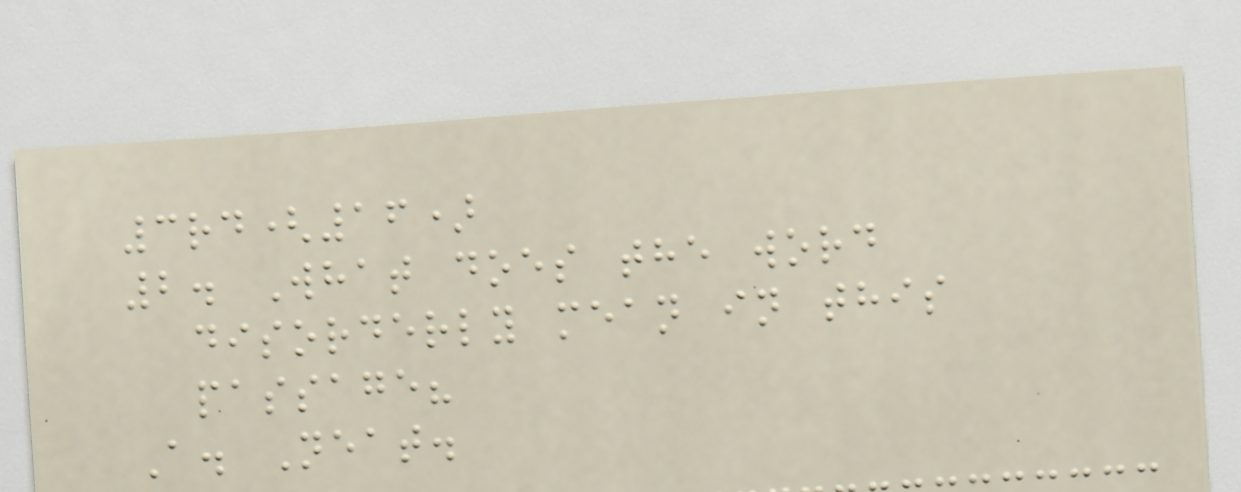3rd(16)
2. What does the word
disorderly mean in this
passage?
A. Neat.
